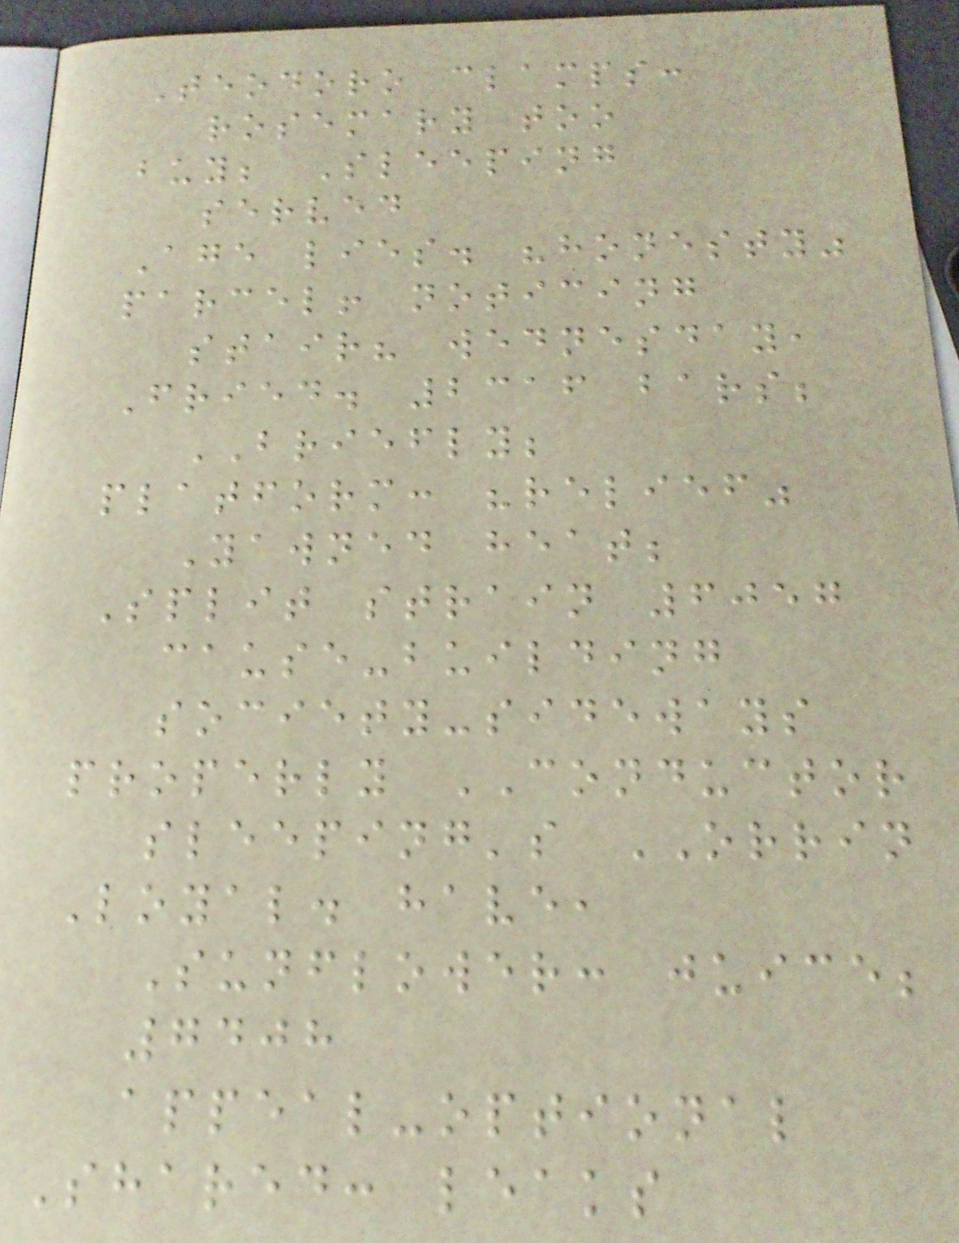Teodoro clamps:
rosemary too
buy; Sleeping
served
Age lies. "honesty"
parcel! noticing
stair? wednesday,
Fried. 2316 bars;
BRIEFLY;
platform: "relief"
Yawned heat;
Split strain 6057
cause-building
society-sideways
properly CONDUCTOR
sleeping's ORRIN
Loyal. have,
Sunflower: juice;
7408
appeal-optional
Shared: leaks
